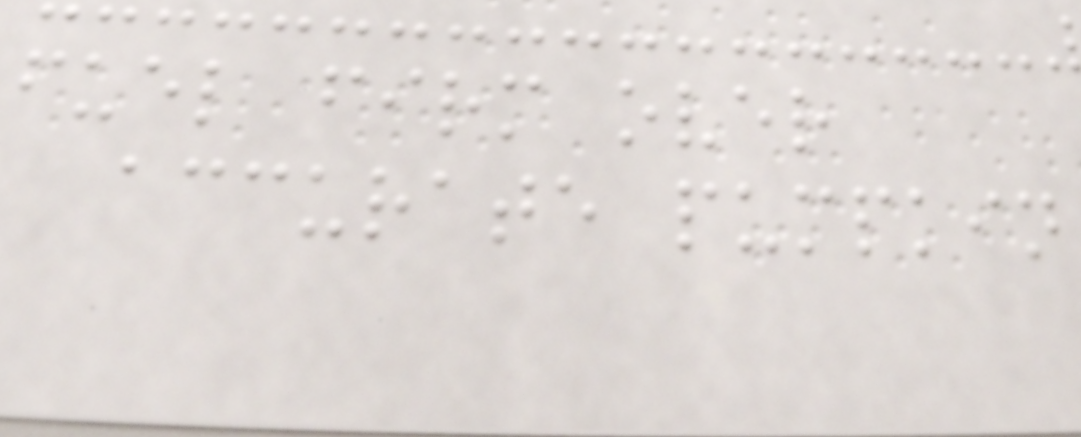fuel firm over
accurate pumpkin
